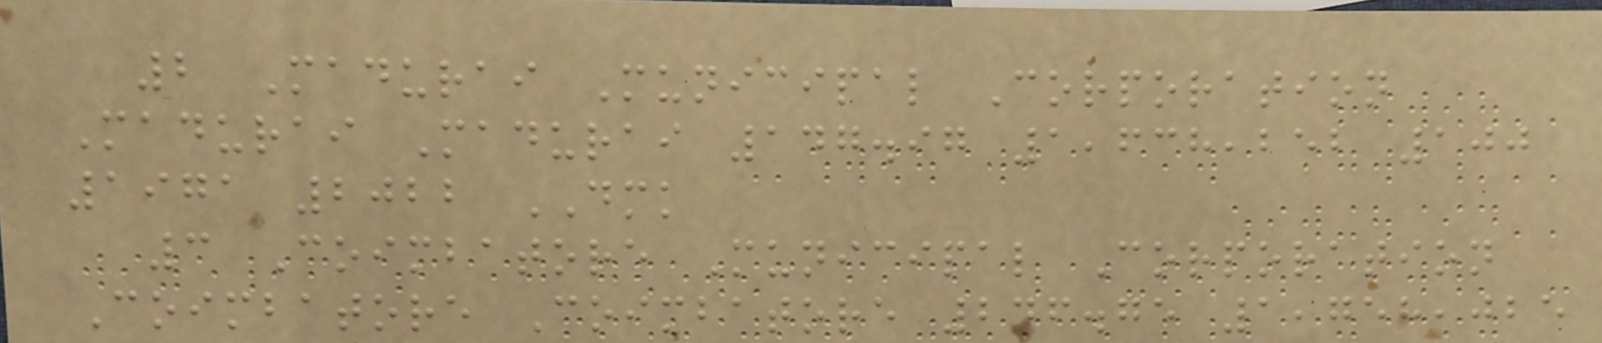2 Madurai Municipal Corporation
Madurai Madurai 147.97 1,638,252 100
1971 2022 DMK
3 Coimbatore Municipal Corporation
Coimbatore Coimbatore 246.75 1,758,025
